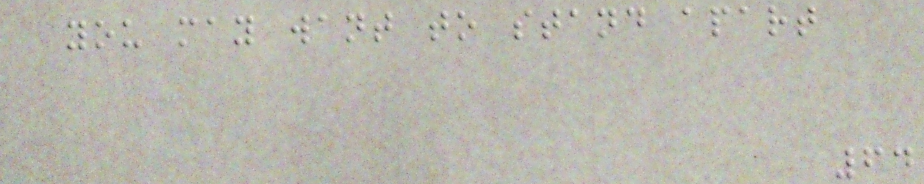you may want to stand apart
64
